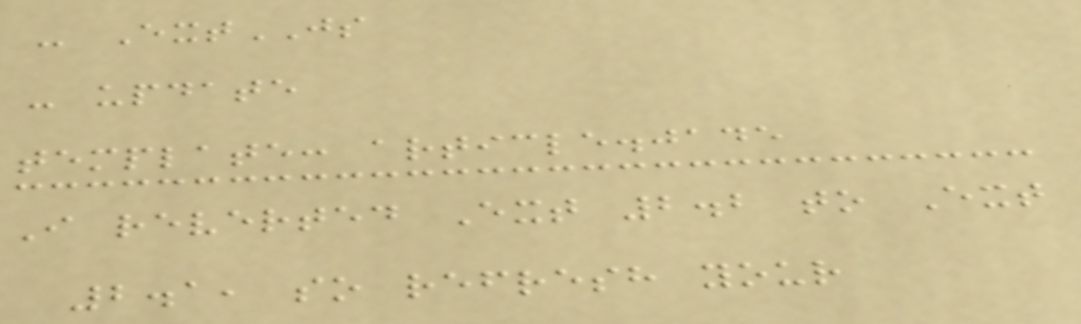- ExtJS
- update
template: article.jade
I reverted Ext 2.2 to Ext
2.1, so refresh your
